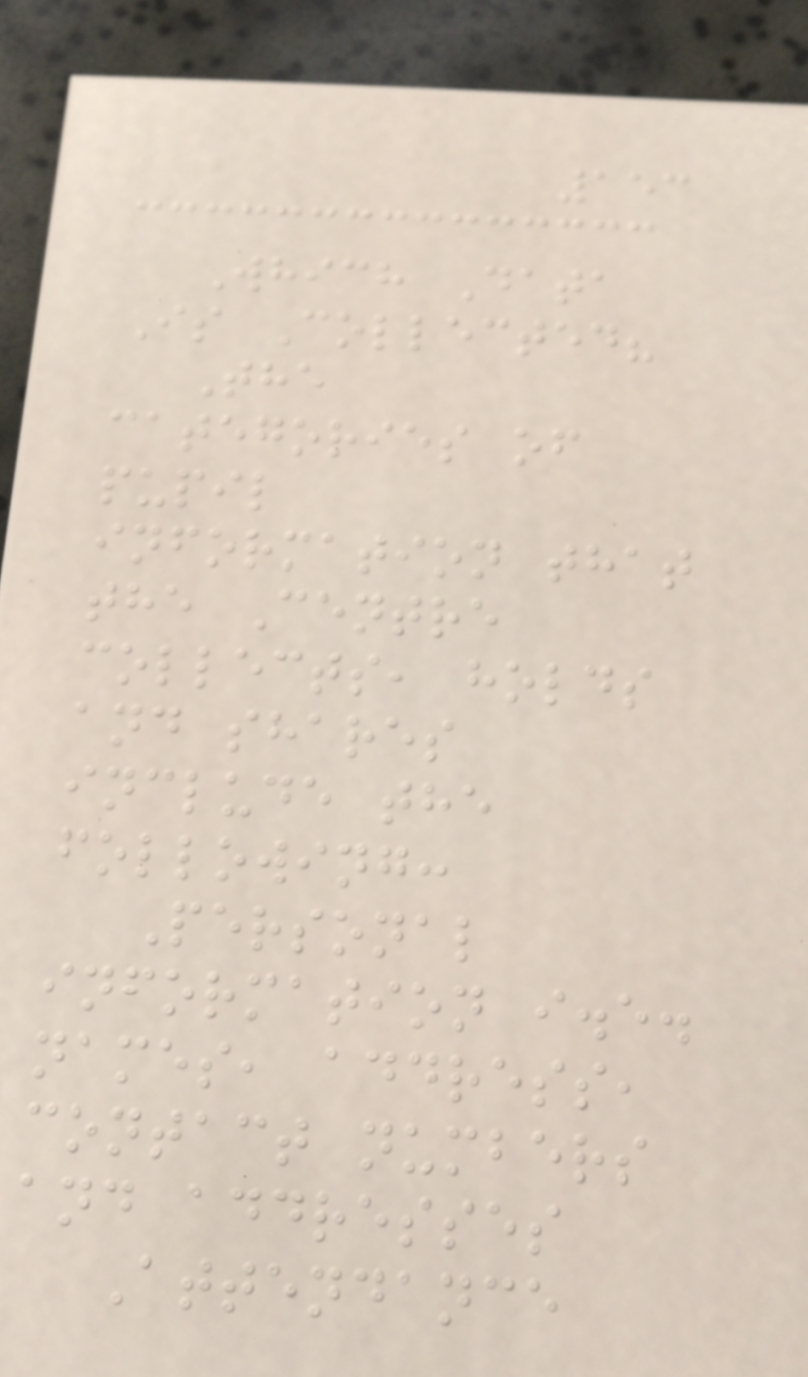153
Which Data
Is Collected?
The
categories of
pupil
information that
the Centre
collects, holds
and shares
include the
following:
Personal
information i.e.
names, address,
contact numbers
and addresses
Attendance
